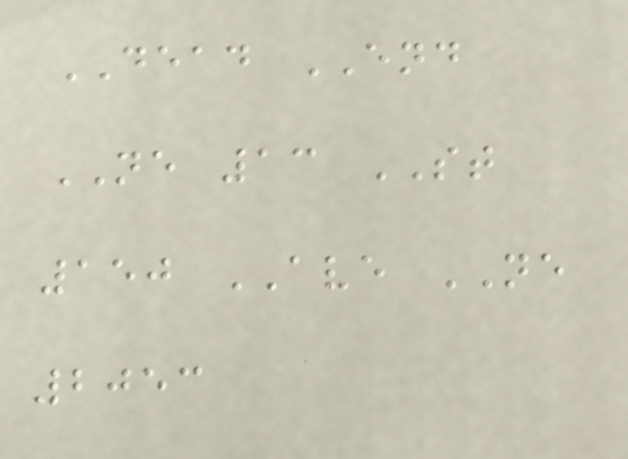DEAD END
NE 13 ST
150 AVE NE
2053
